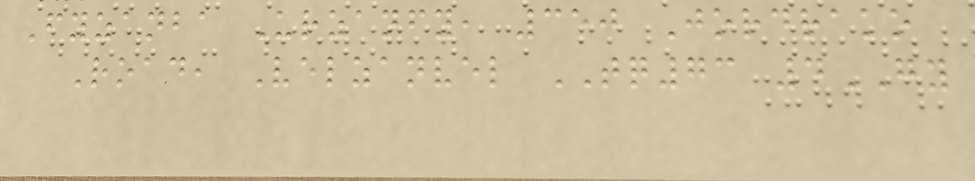Fyzanba Urzanfy, 350 Jordrako
Road, Velzanvel TQ73 4GY
